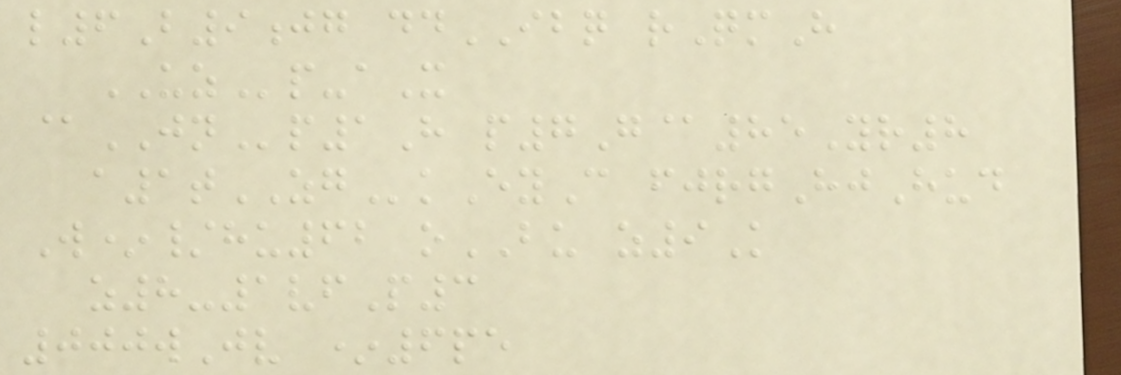l6B9jg ddIBQ rQmH
UZp-aX
@JNp1H p7G@85Yr8
a1tZGkEyC fjrgHjHud
W*/hu62 oBU z9K
z8-1vfP3
000wJv *6pe
